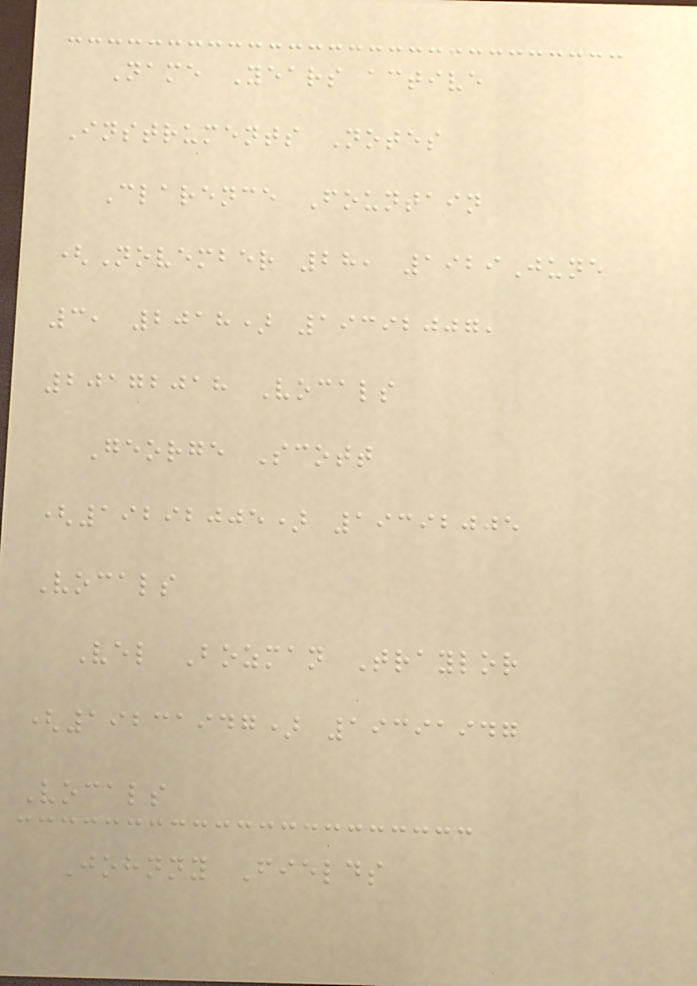Name Years active
Instruments Notes
Clarence Fountain
(November 28, 1929June
3, 2018) 19392007,
20172018 Vocals
George Scott
(19292005) 19392005
Vocals
Vel Bozman Traylor
(19231947) 19391947
Vocals
Johnny Fields
